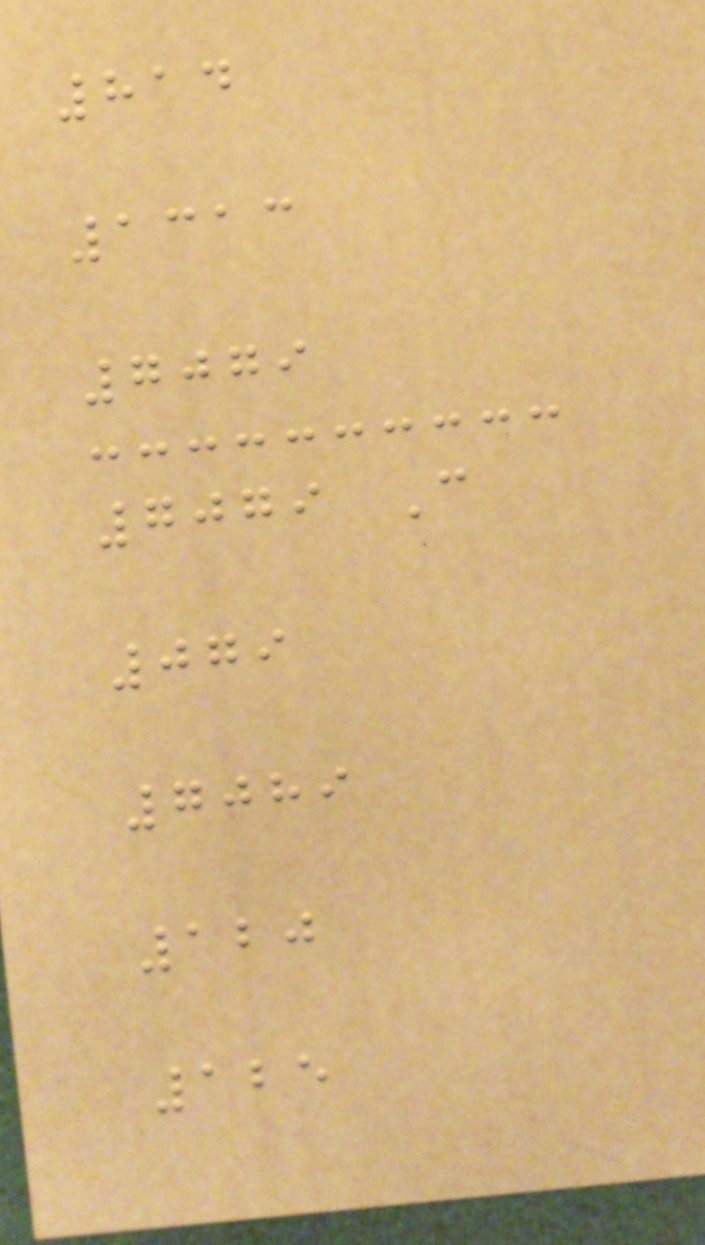814
1313
7079
7079 C
079
7089
120
125
